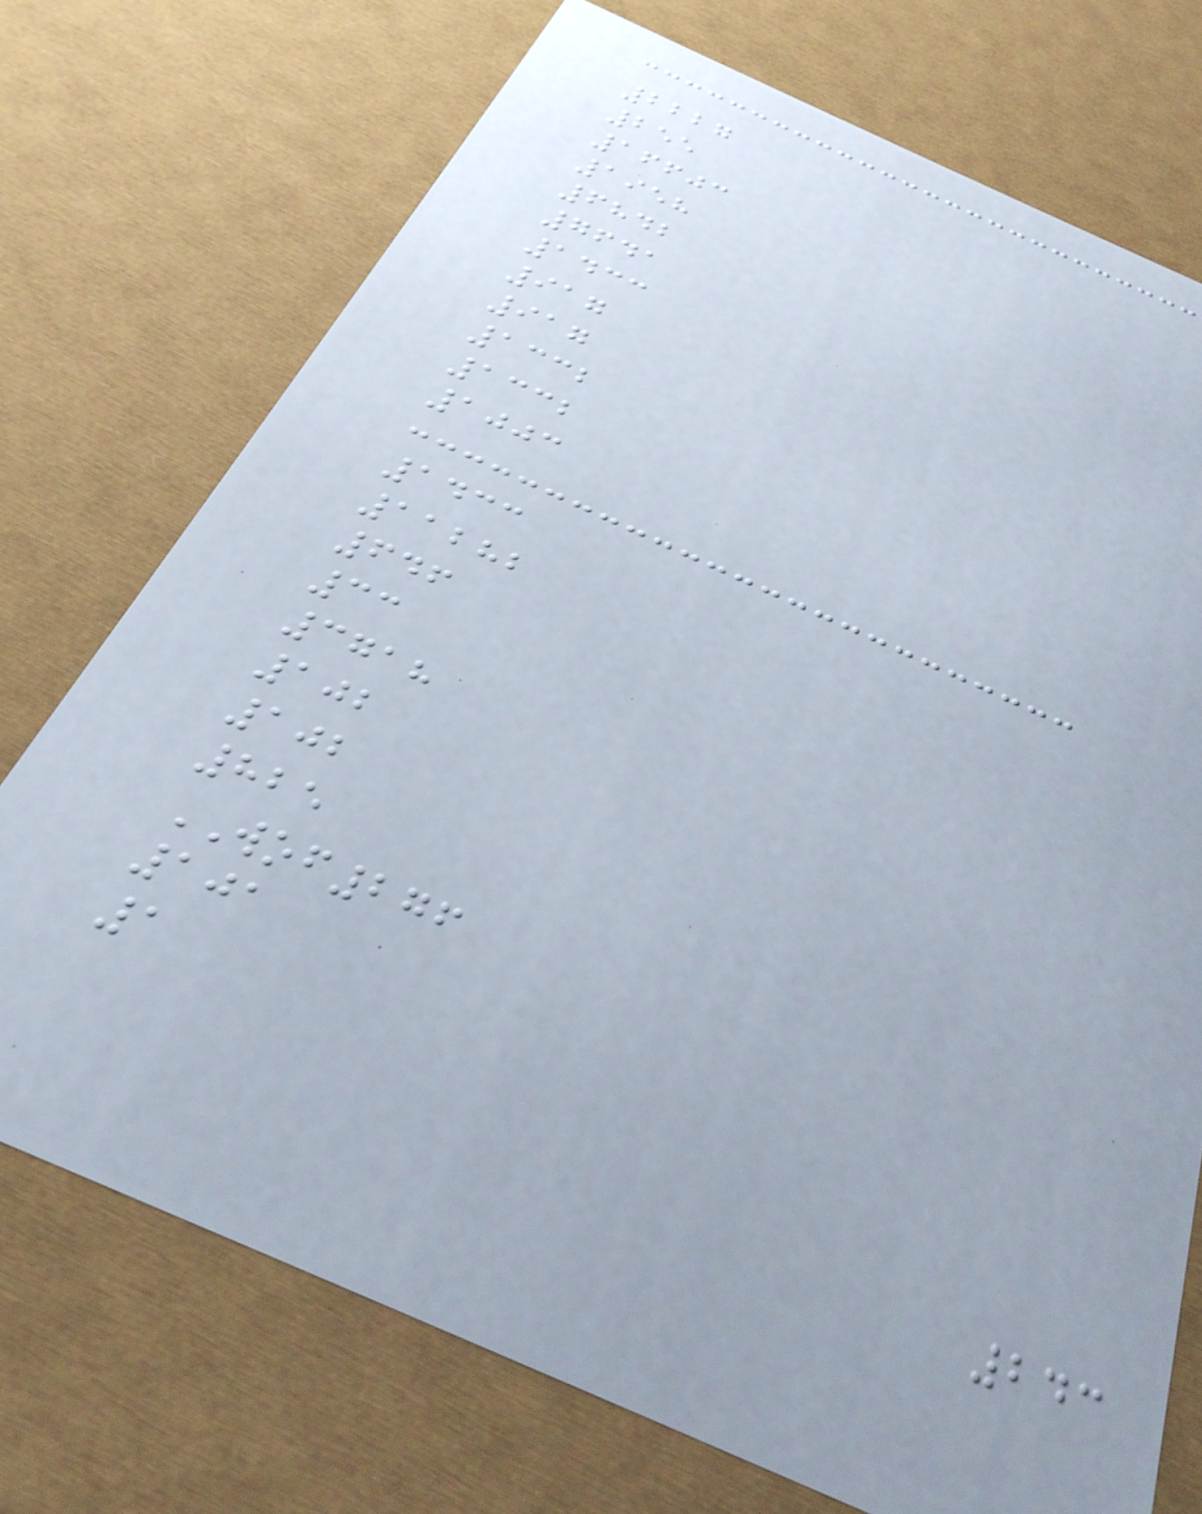2227
255
16603
1958
6842
7641
1433
917
917
1332
1332
1003
1433
11282
646
33
3718
102
102
825
WOF276
101
1
243
